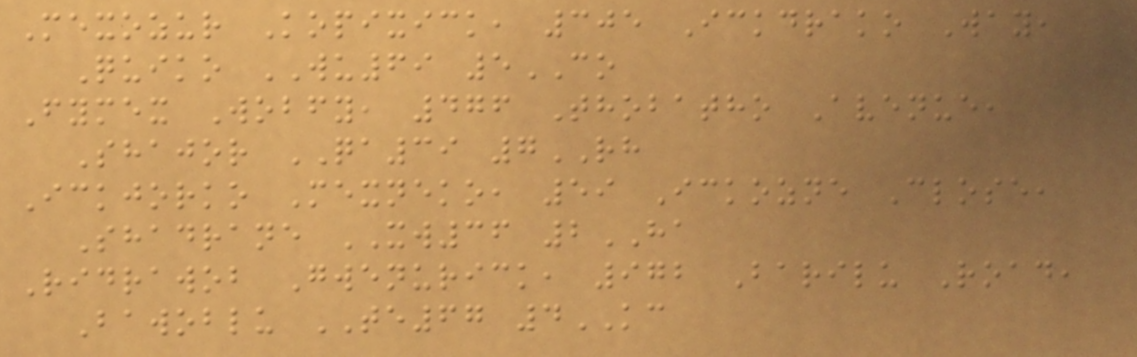Mexozur Kopixick, 305 Ickdrako Way,
Quiko WU69 5CO
Fymex Wobfy, 476 Thobatho Avenue,
Shajor QA39 7RH
Ickjorko Mexneko, 59 Ickozne Close,
Shadrane XW36 2HA
Ridrawob Gwenurick, 972 Barilu Road,
Bawoblu TE67 4KC
